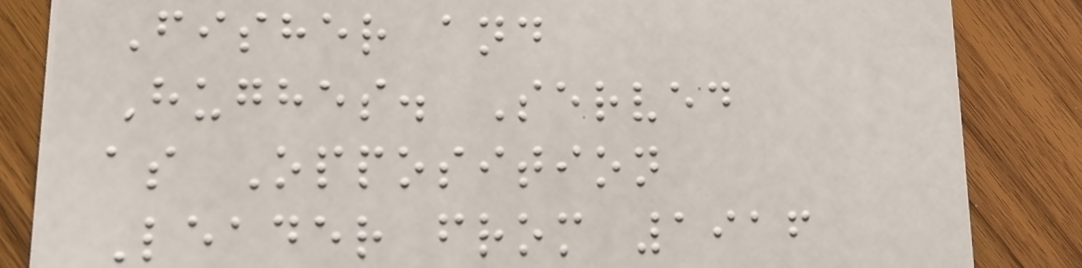Fisher and
Hughes. Served
as Opposition
Leader from 1916
